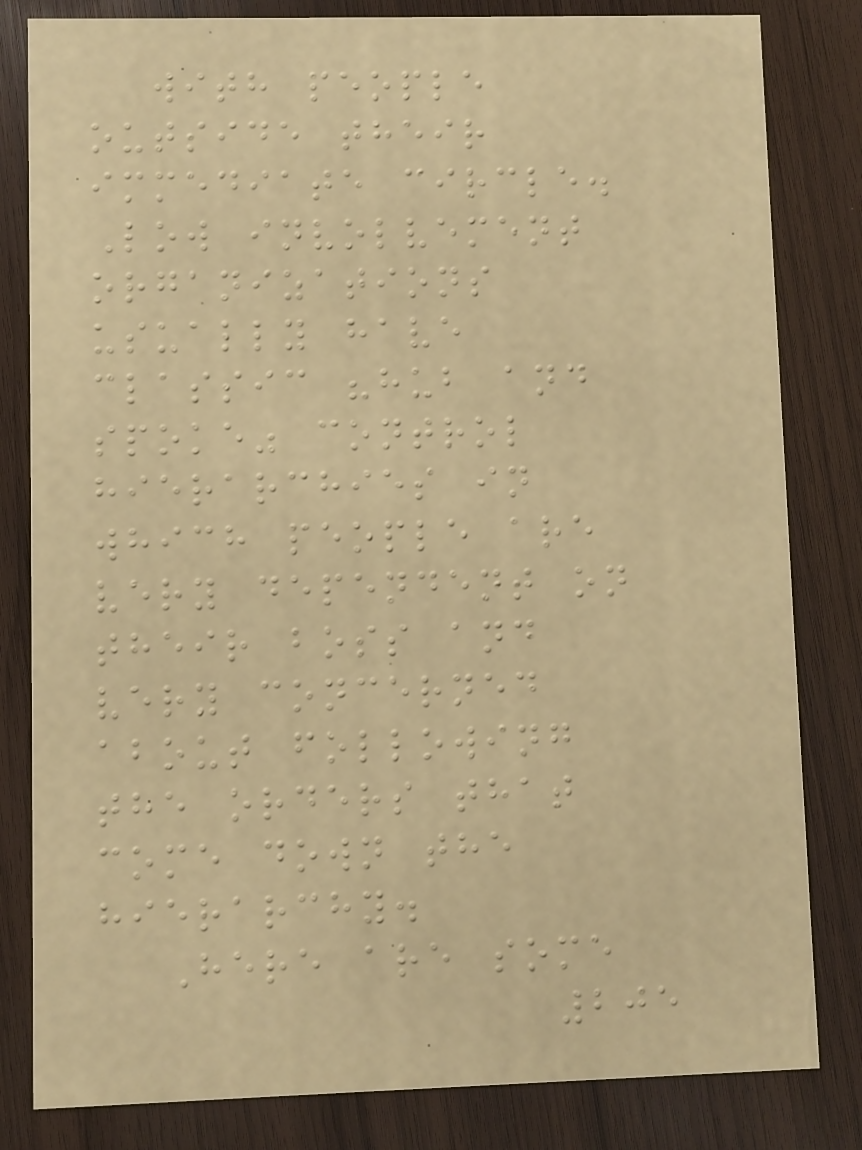with people
outside their
immediate circle.
Low involvement
organizations
usually have
classic "hub and
spoke" control
hierarchies in
which people are
very dependent on
their boss and
very concerned
about following
the orders that
come down the
hierarchy.
Here are some
205
